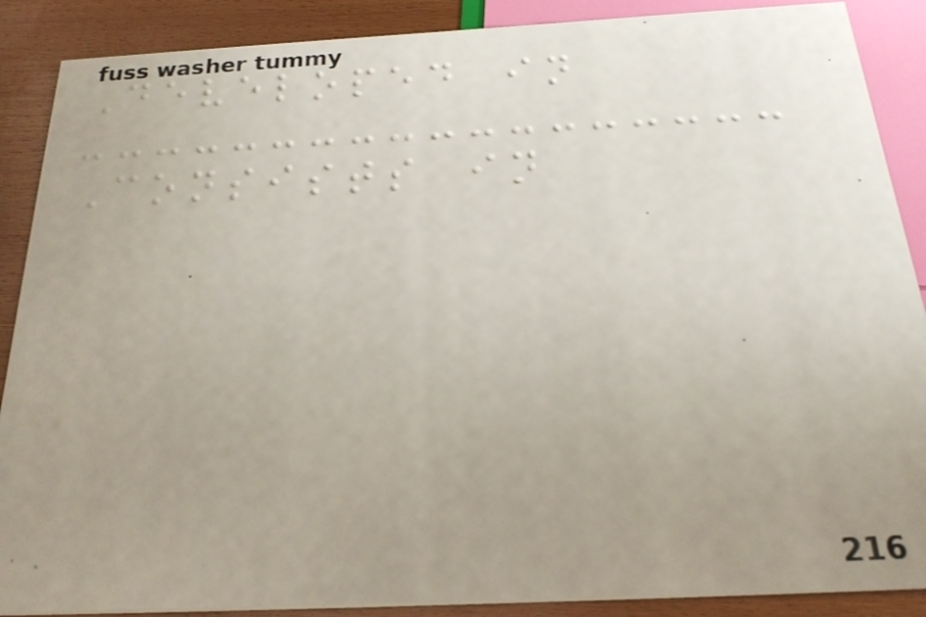Developed in
Consists in
